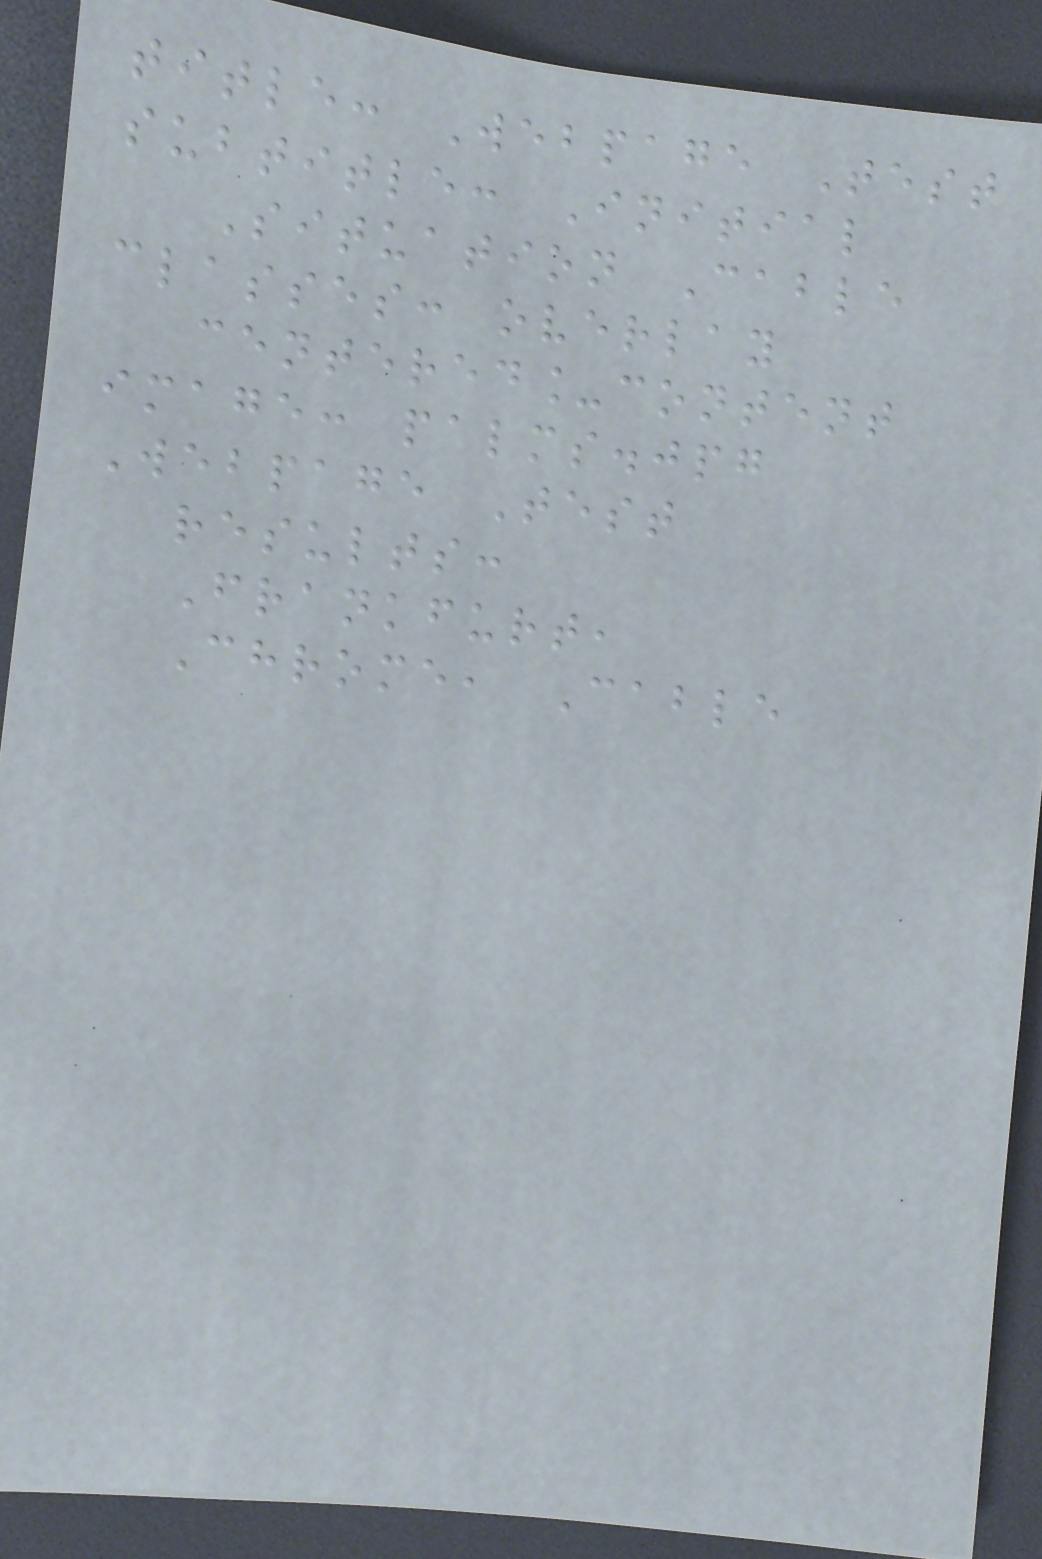title: Webpage Test
subtitle: Initial
Situation Cable
classes: overlay
centered_content
image: palms.jpg
Webpage Test
results:
Frankfurt,
Chrome, Cable
